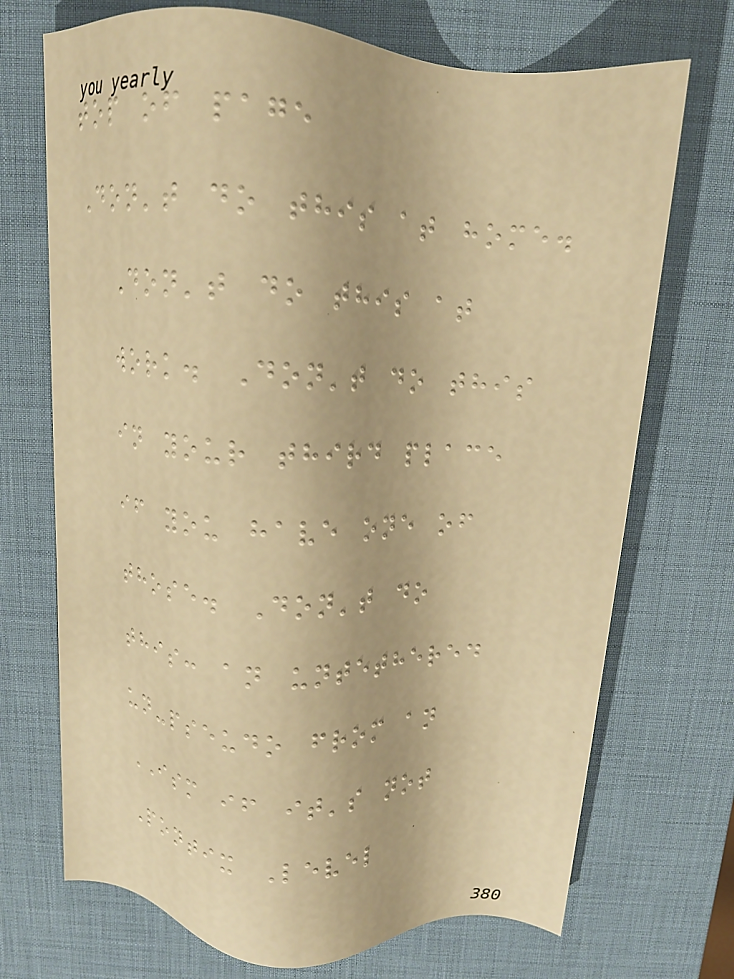top of page
Don't do this at home.
Don't do this at
work. Don't do this
in your third place
if you have one of
those. Don't do
this: an untethered
un-pseudo from an
ISM if it's not
Pontix Level
